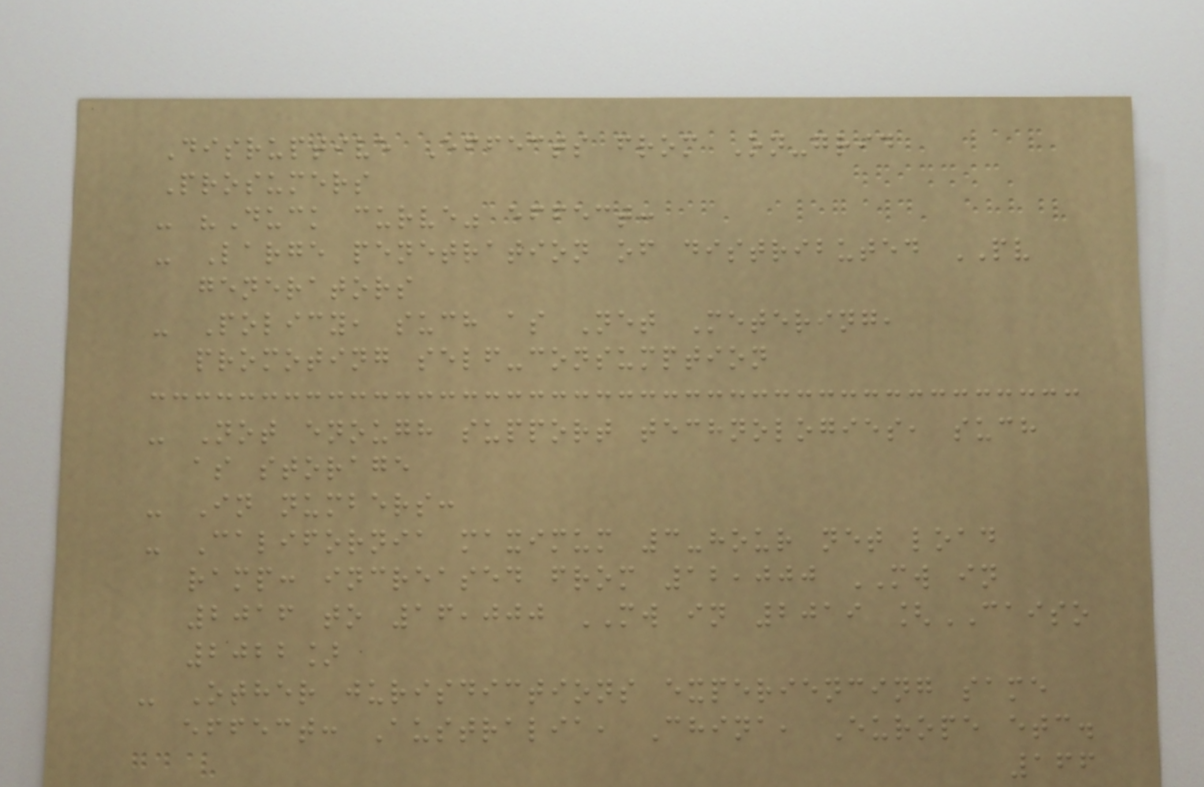Disruptive Effects from On-grid
Prosumers
- "Duck curve" effect:
- Large penetration of distributed PV
generators
- Policy, such as Net Metering,
promoting self-consumption
- Not enough support technologies, such
as storage
- In numbers:
- California maximum 3-hour net load
ramp: increased from 12,000 MW in
2016 to 16,000 MW in 2019 [CAISO
2022]
- Other jurisdictions experiencing same
effect: Australia, China, Europe etc.
166
